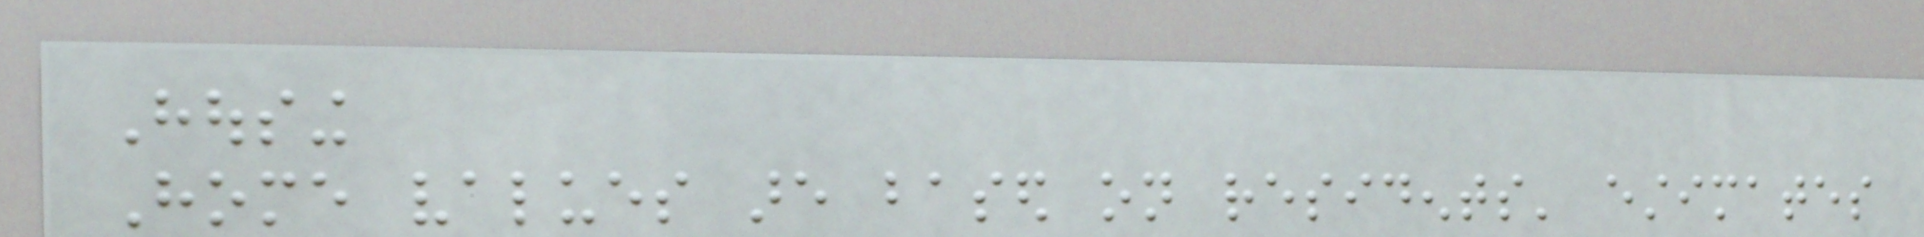Housing
Home values are based on residents' estimates
